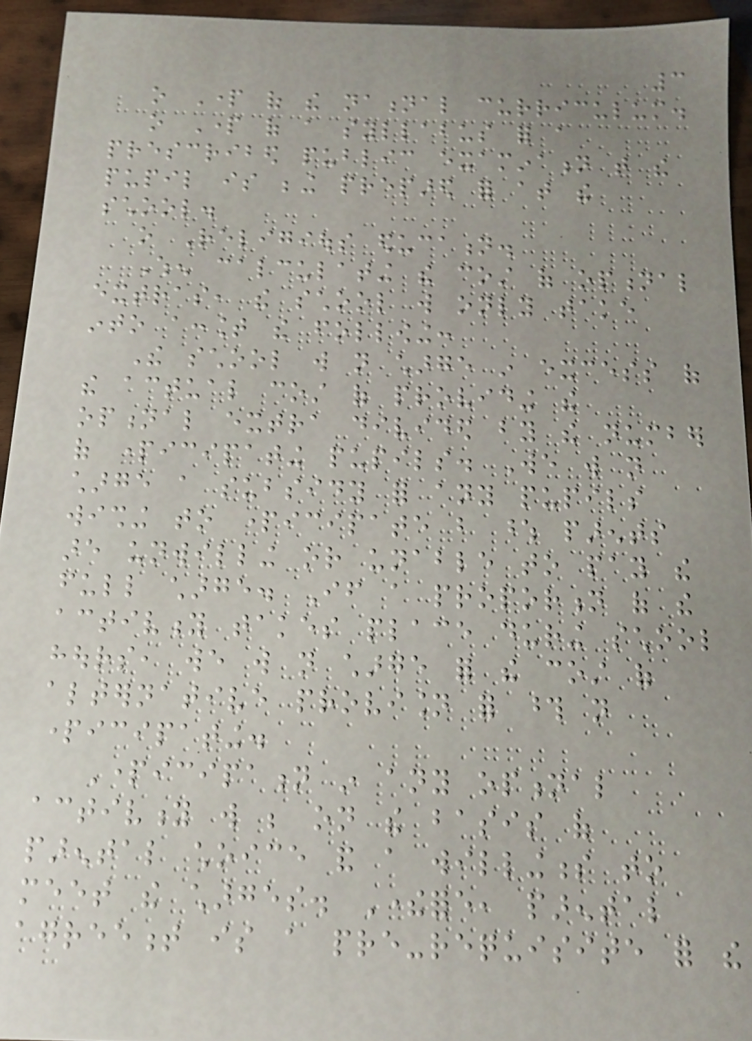3
o Part of the national curriculum.
o Part of a syllabus for a
prescribed public examination that the
pupil is being prepared for at the
school.
o Religious education.
When calculating the cost of optional
extras, the school will only take
into account the following:
The school will not charge in excess of
the actual cost of providing the
optional extra divided by the number
of participating pupils. We will not
charge a subsidy for any pupils
wishing to participate but whose parents
are unwilling or unable to pay the
full charge. If a proportion of the
activity takes place during school
hours, we will not charge for the cost of
alternative provision for those not
participating.
Participation in any optional
activity will be on the basis of
parental choice and a willingness to
meet the charges. Therefore, parental
agreement is a pre-requisite for the
